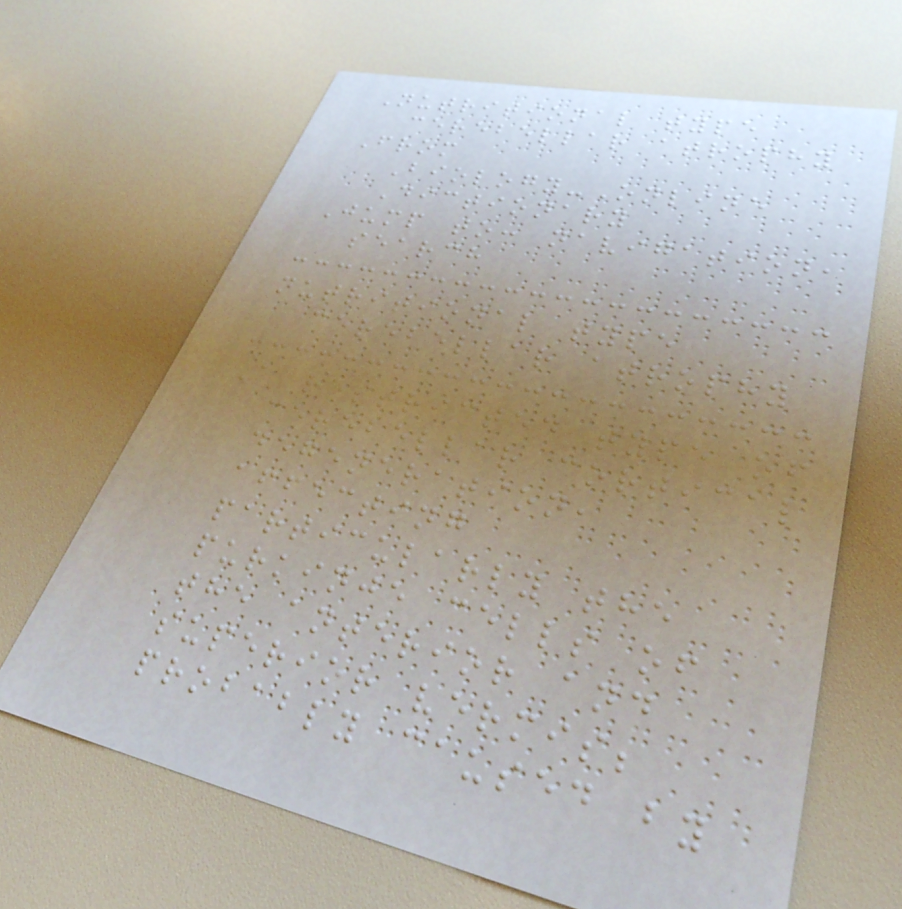Nutritional type
cerebellar atrophy
From
Biology-Online
Dictionary
Jump to: navigation,
search
nutritional type
cerebellar atrophy
A restricted type of
cerebellar cortical
degeneration,
affecting
particularly the
purkinje cells of
the anterior and
superior vermis;
probably caused by
